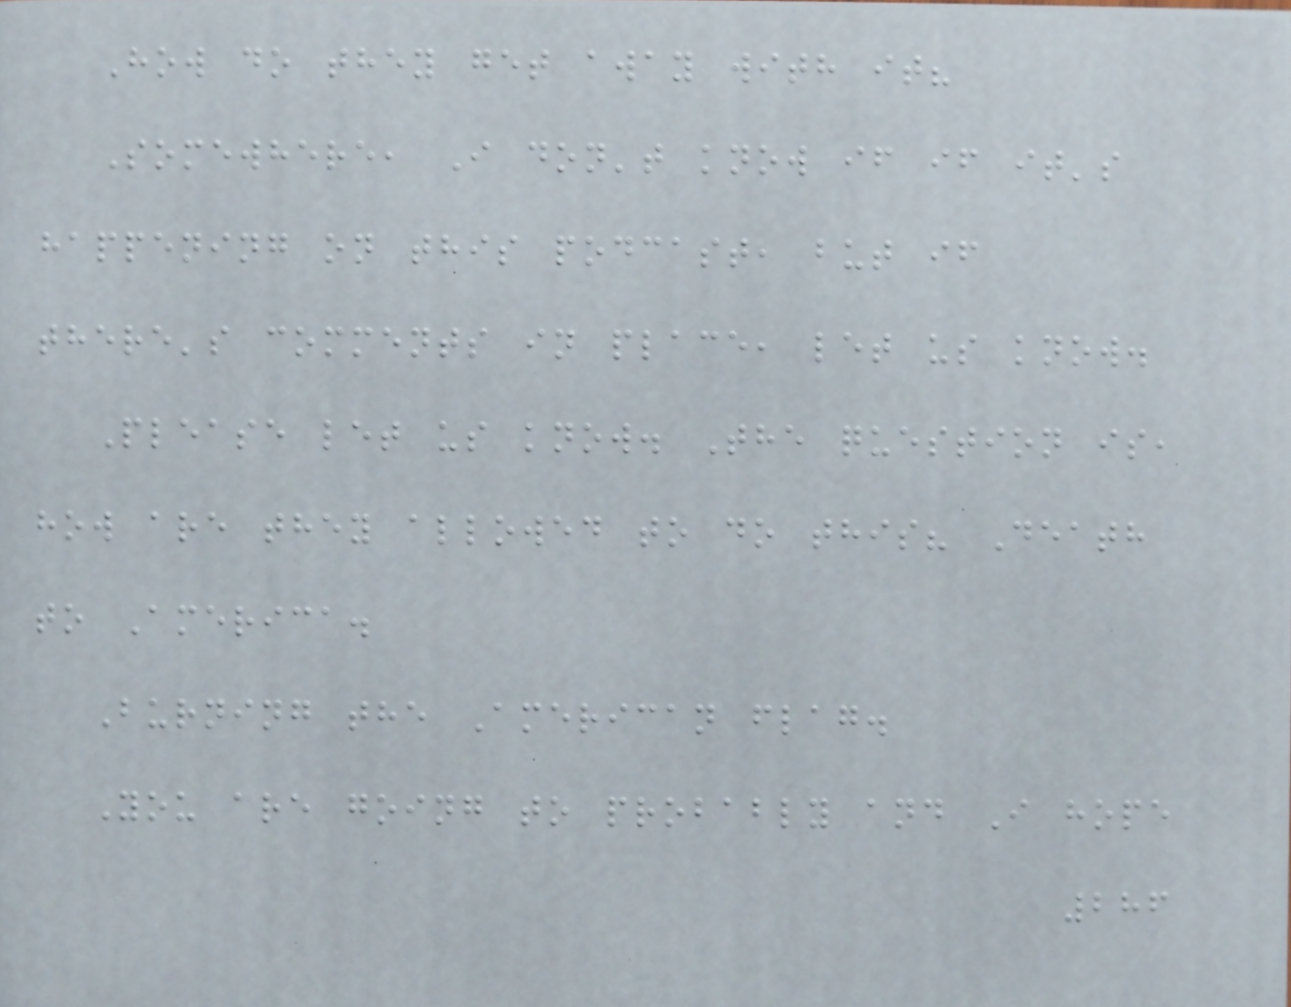How do they get away with it?
Somewhere, I don't know if if it's
happening on this podcast, but if
there's comments in place, let us know.
Please let us know. The question is,
how are they allowed to do this? Death
to America.
Burning the American flag.
You are going to probably and I hope
286
